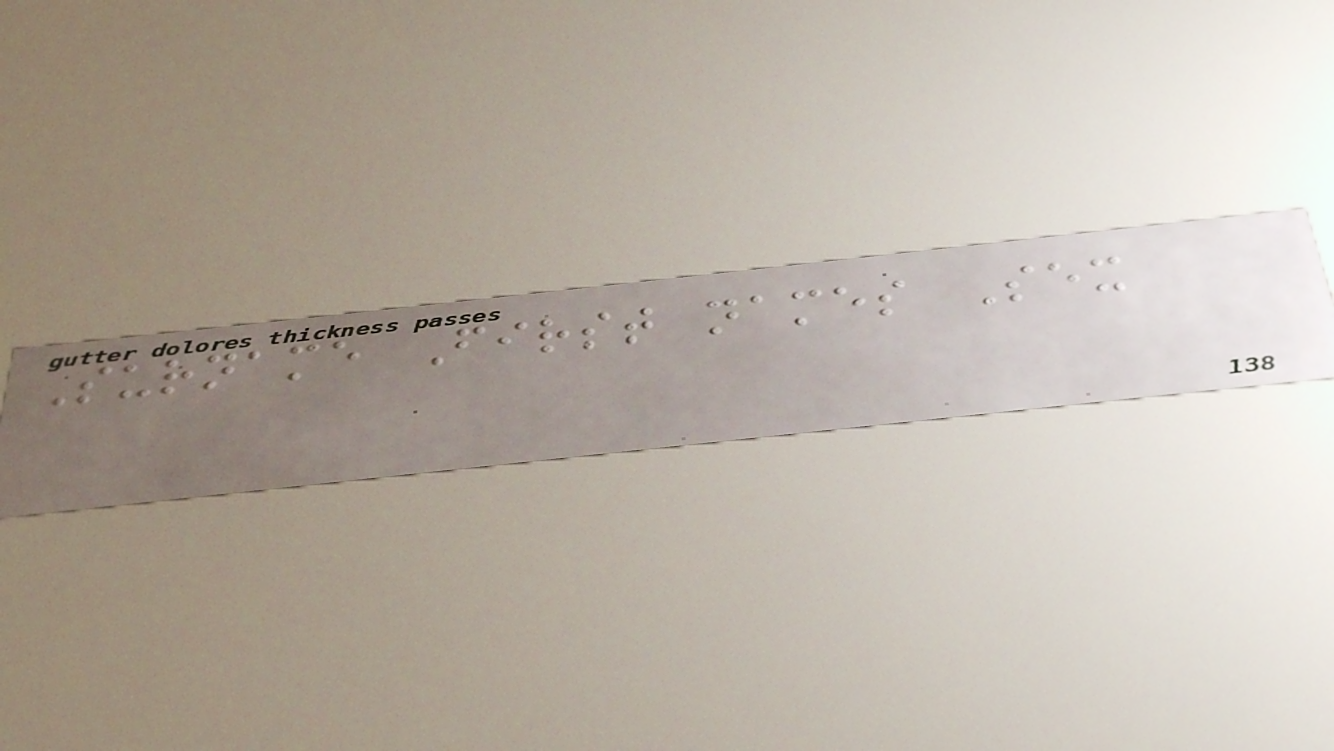Surname First names Sex
